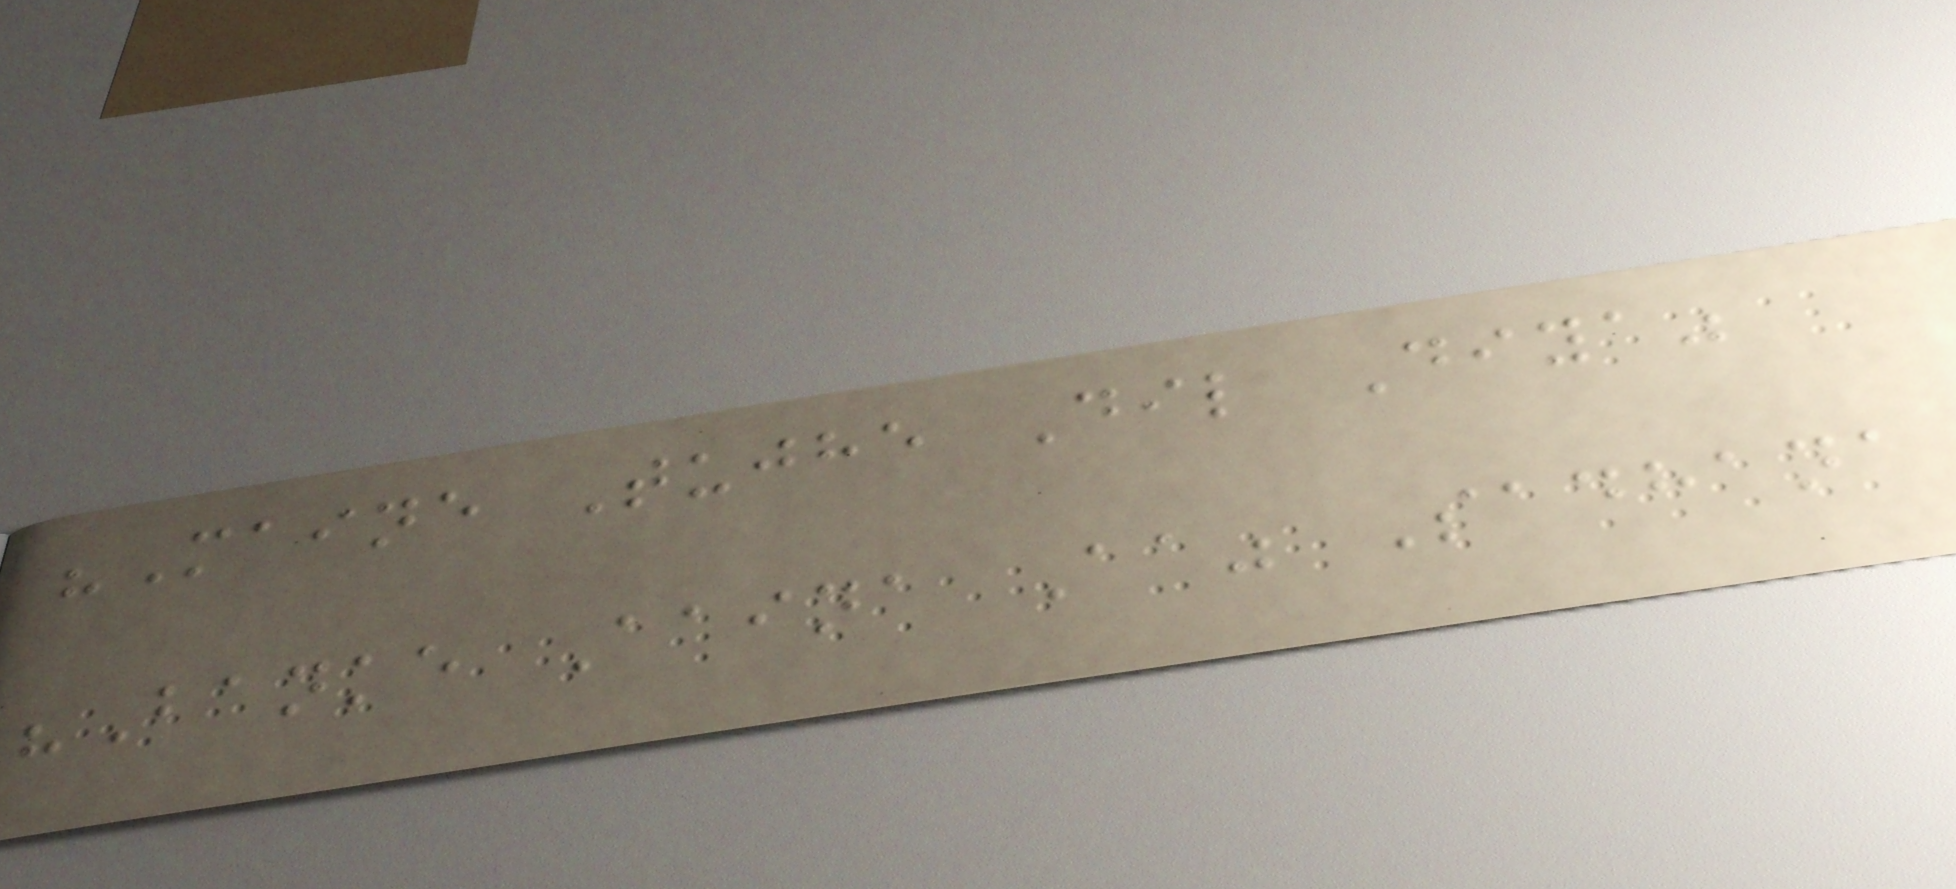"Maine Tujhe Dil Diya"
"Banke Aaina Aa" Sadhana
